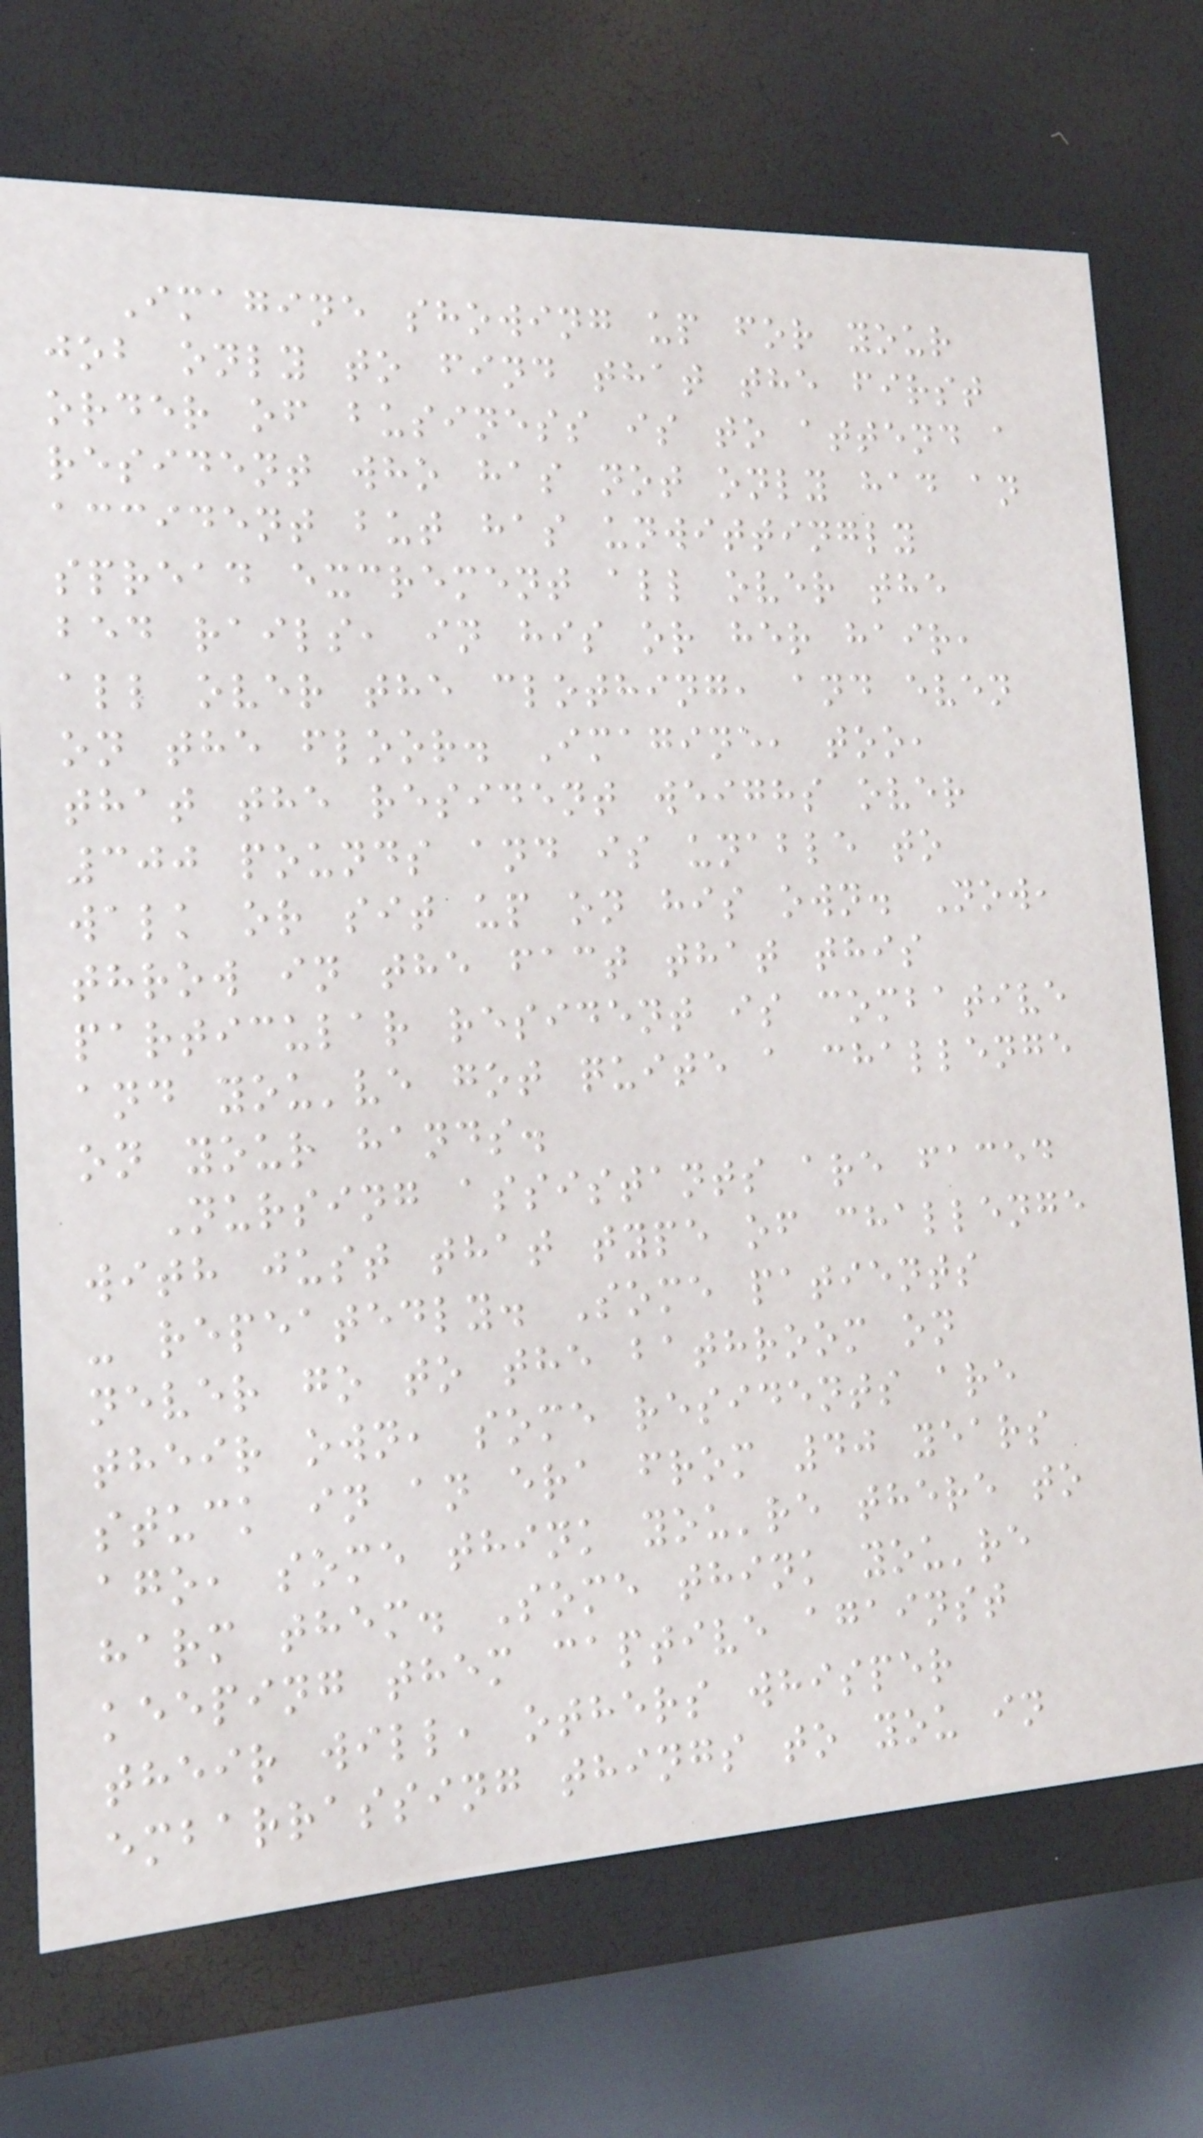Imagine showing up for your
job only to find that the first
order of business is to attend a
resident who has not only had an
accident but has unwittingly
spread excrement all over the
bed rails, in his or her hair,
all over the clothing, and even
on the floor. Imagine, too,
that the resident weighs over
300 pounds and is unable to
walk or sit up on his own. Now,
throw in the fact that this
particular resident is combative
and you've got quite a challenge
on your hands.
Nursing assistants are faced
with just that type of challenge
- repeatedly. Some patients
never go to the bathroom on
their own, some residents are
stuck in an era from 40 years
ago, some think you're there to
harm them. Some think you're
keeping them captive against
their will, others whisper
embarrassing things to you in
